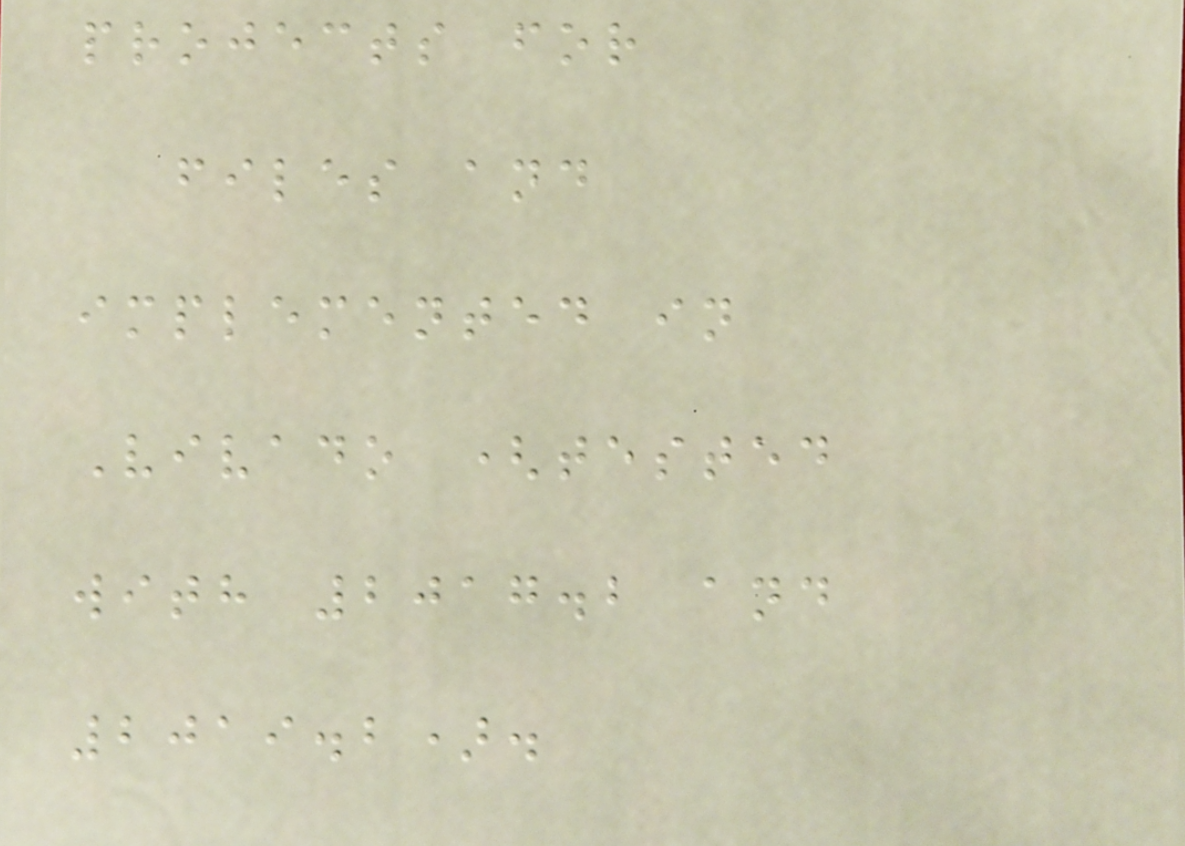projects for
files and
implemented in
Vivado (tested
with 2017.2 and
2019.2).
